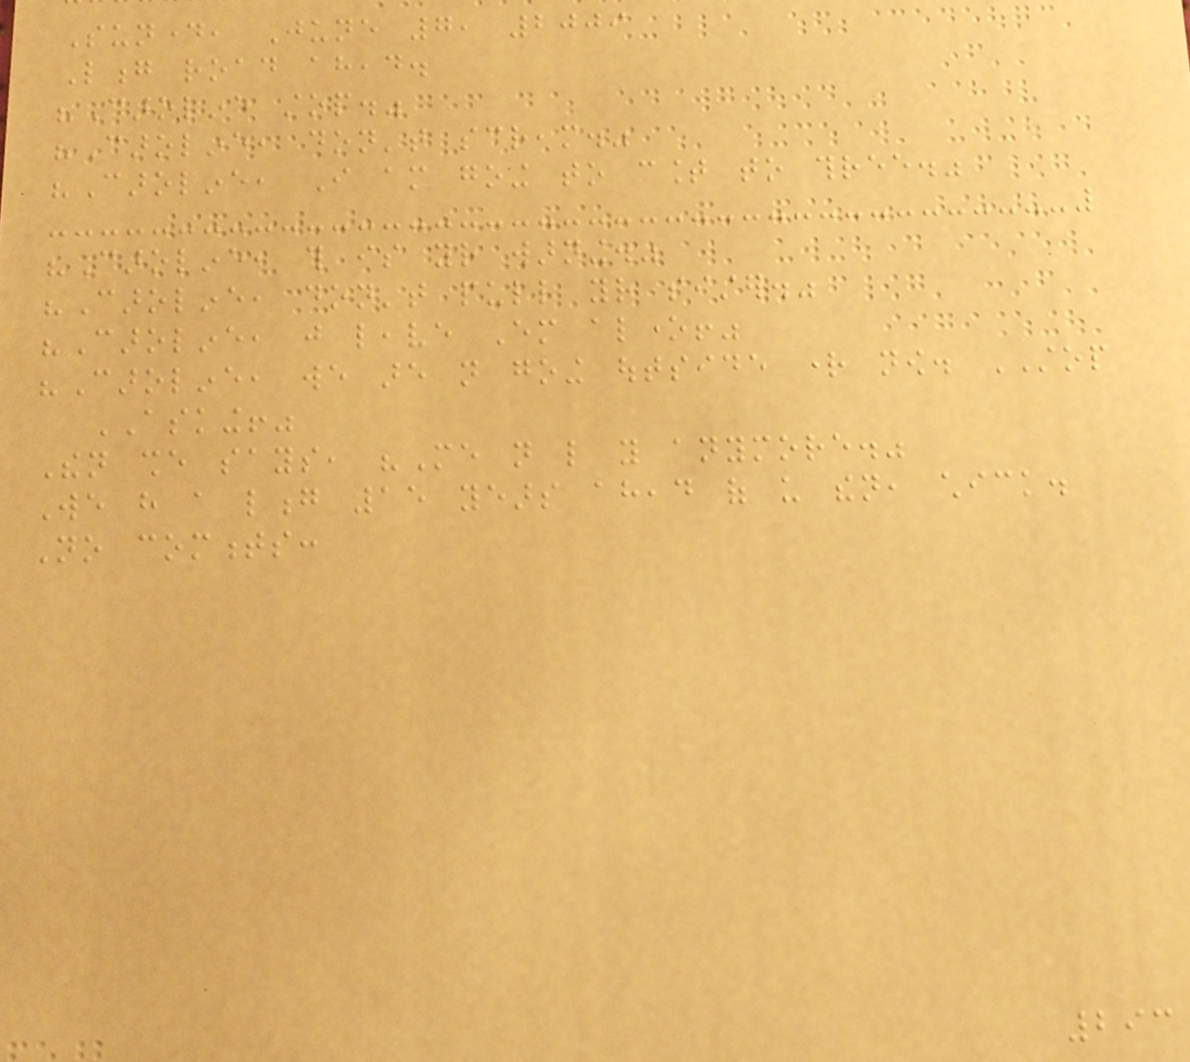Sunday, June 7, 2009
Long road ahead.
"Caroline stop."
"Caroline, don't scream."
"Caroline, I am going to count to three."
"Caroline, this is your warning."
"Caroline, don't pull your sister."
"Caroline, just leave Em alone!"
"Caroline, we are not going outside right now. STOP
ASKING!"
Then she says, "Me not like you anymore."
We have a long 15 years ahead of us then, chick.
No comments:
293
